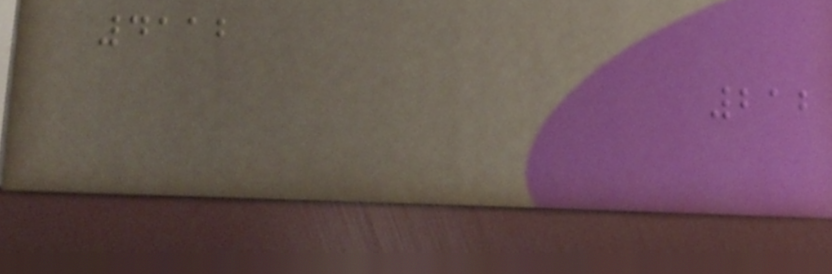4112
212
